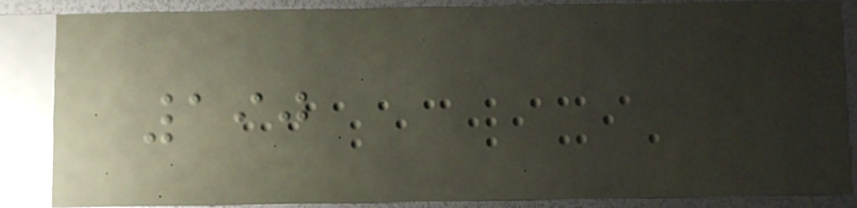190
